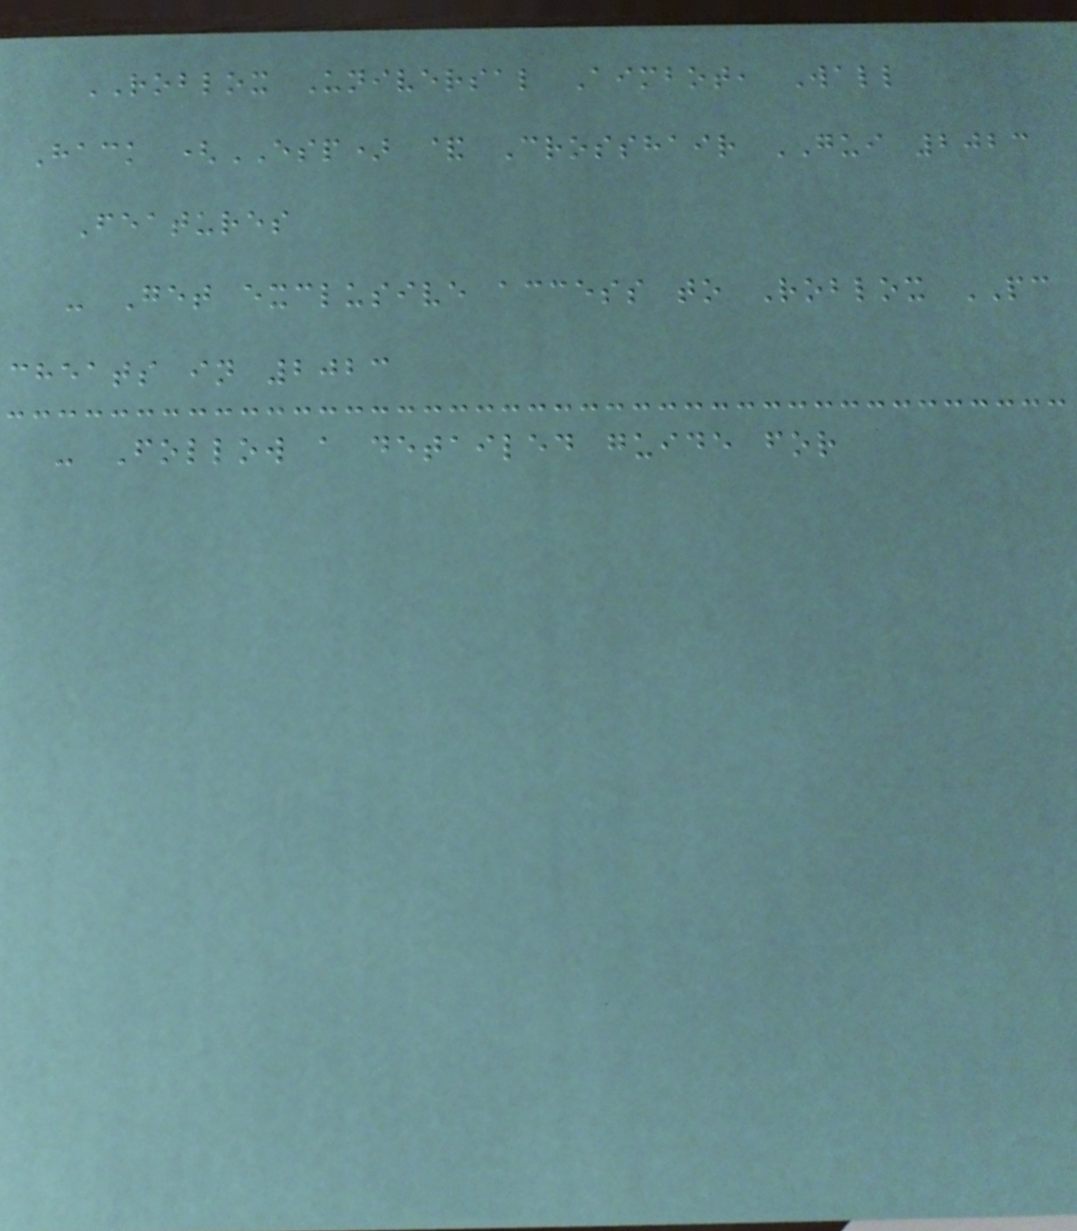ROBLOX Universal Aimbot, Wall
Hack (ESP) & Crosshair GUI 2023
Features
- Get exclusive access to Roblox PC
cheats in 2023
- Follow a detailed guide for
